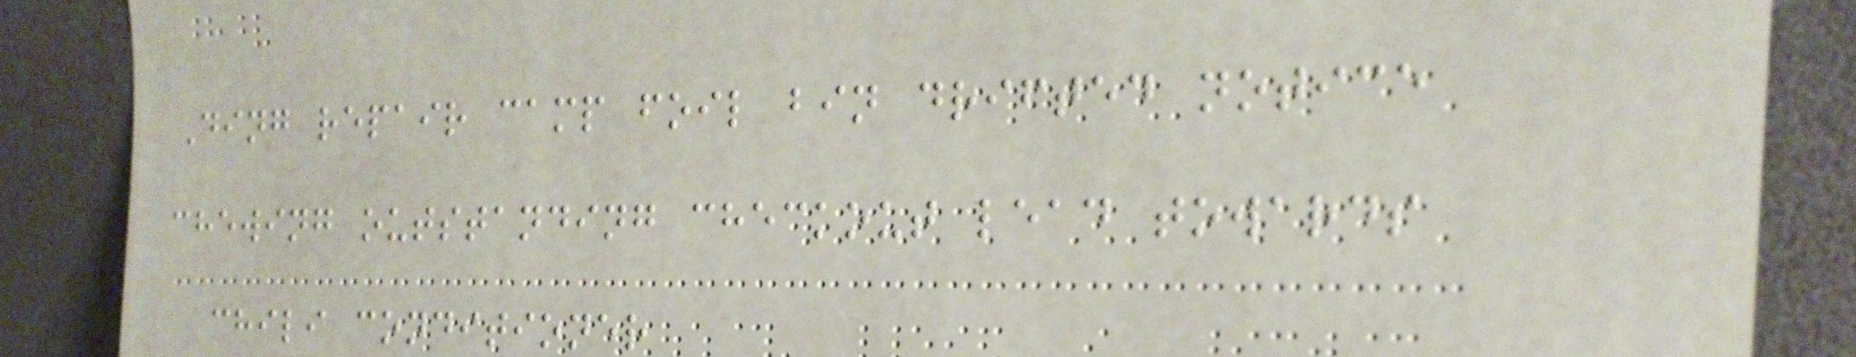Ding repair camp foil bin drifted notice
chewing outstanding checkout lead towards
chili conditioner
